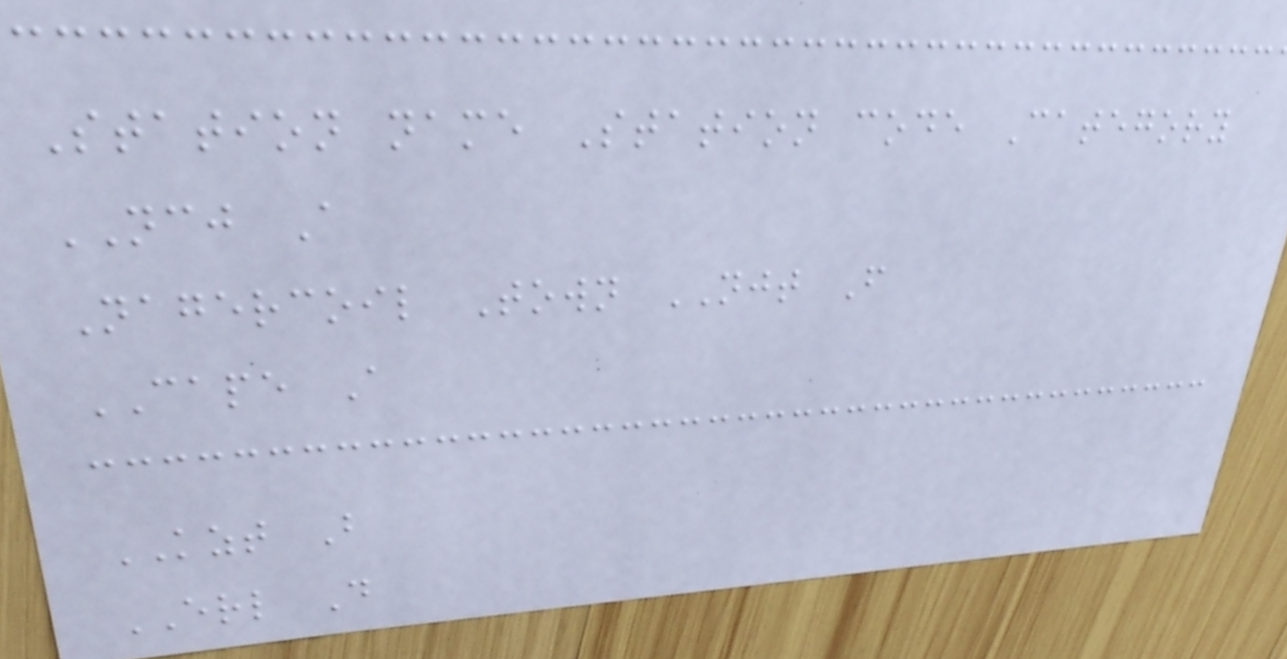Station name Station code Category
NCJ A
Nagercoil Town NJT F
CAPE A
KZT B
ERL D
